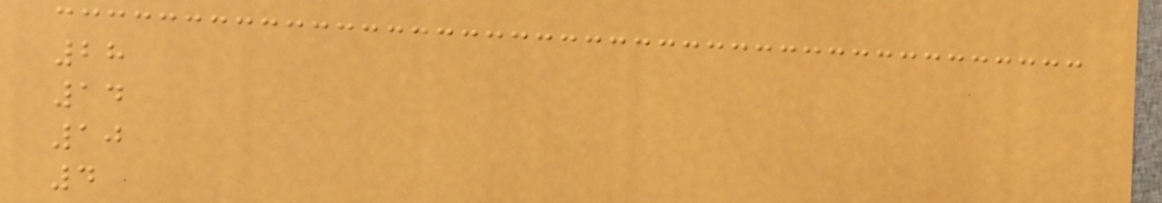28
14
10
4
